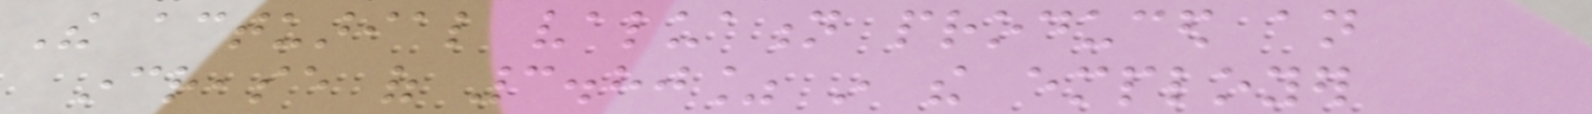The actuarial valuation produced an
increase of 3.80% in the employer
